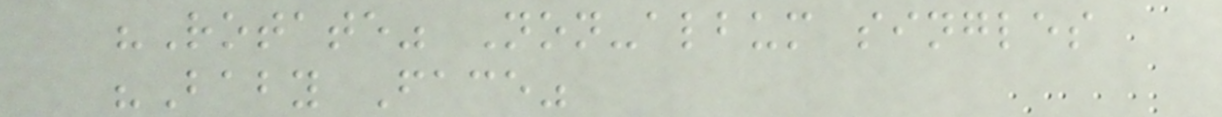"Rotate" Non-album singles
"Baby Face"
